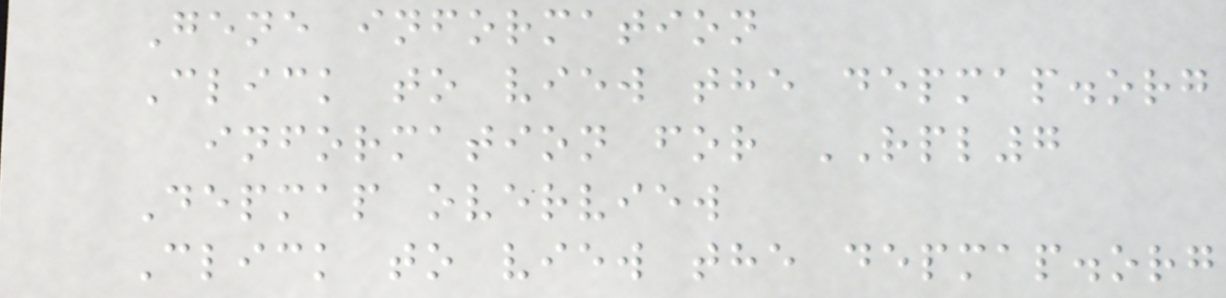Gene information
Click to view the depmap.org
information for RPL7
Depmap overview
Click to view the depmap.org
